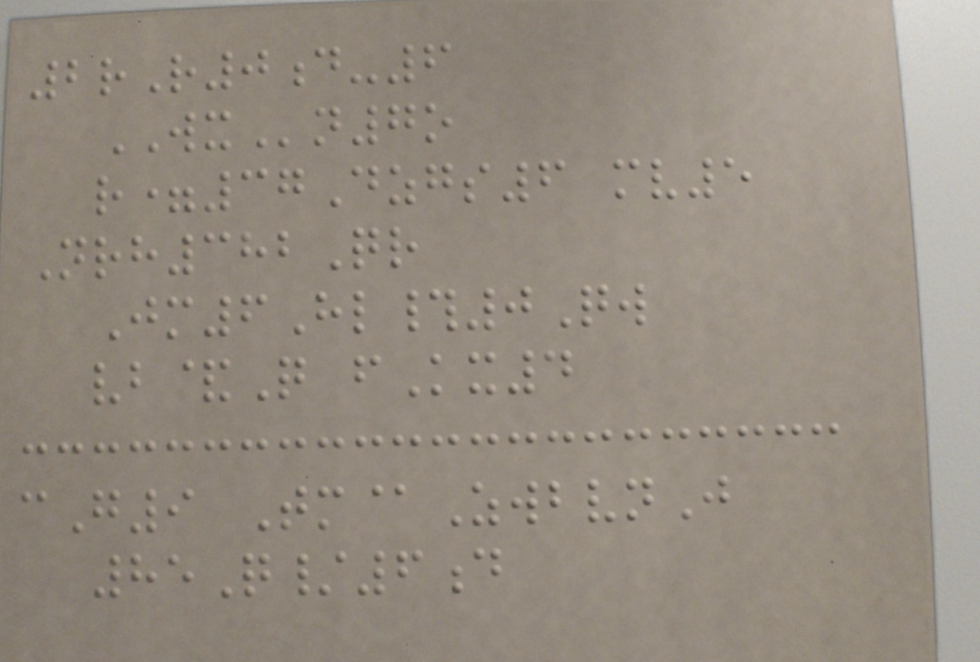2rR0d-6
WXn7o
r=37Dzgs6 mv5
Nrh382Qr
Jm6Hl#0Qw
vb&Q fKx4
cG9 Tm@ZwbvnJ
85Q/6d
